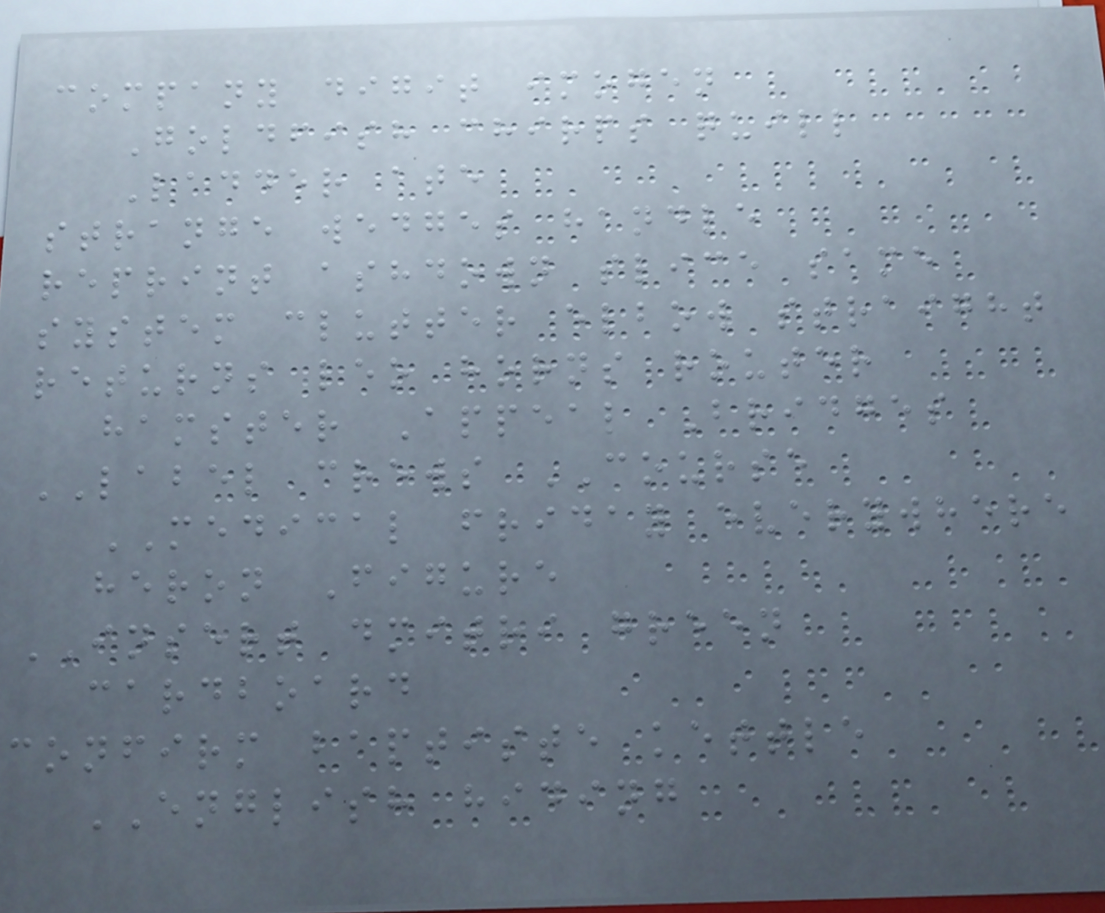company digit imogen
Goldfish chirps quill
Ladder ate
strange wedges handle
reprint ashdown slice same
system clutter elbow straight
returns leo horns router
hamster Appeal Bridges
LABEL crews COURSE
MEDICAL friday everywhere
heron Figure
INSERT dmitri green
cardboard
confirm baptiste kettle
ENGLISH hiding
